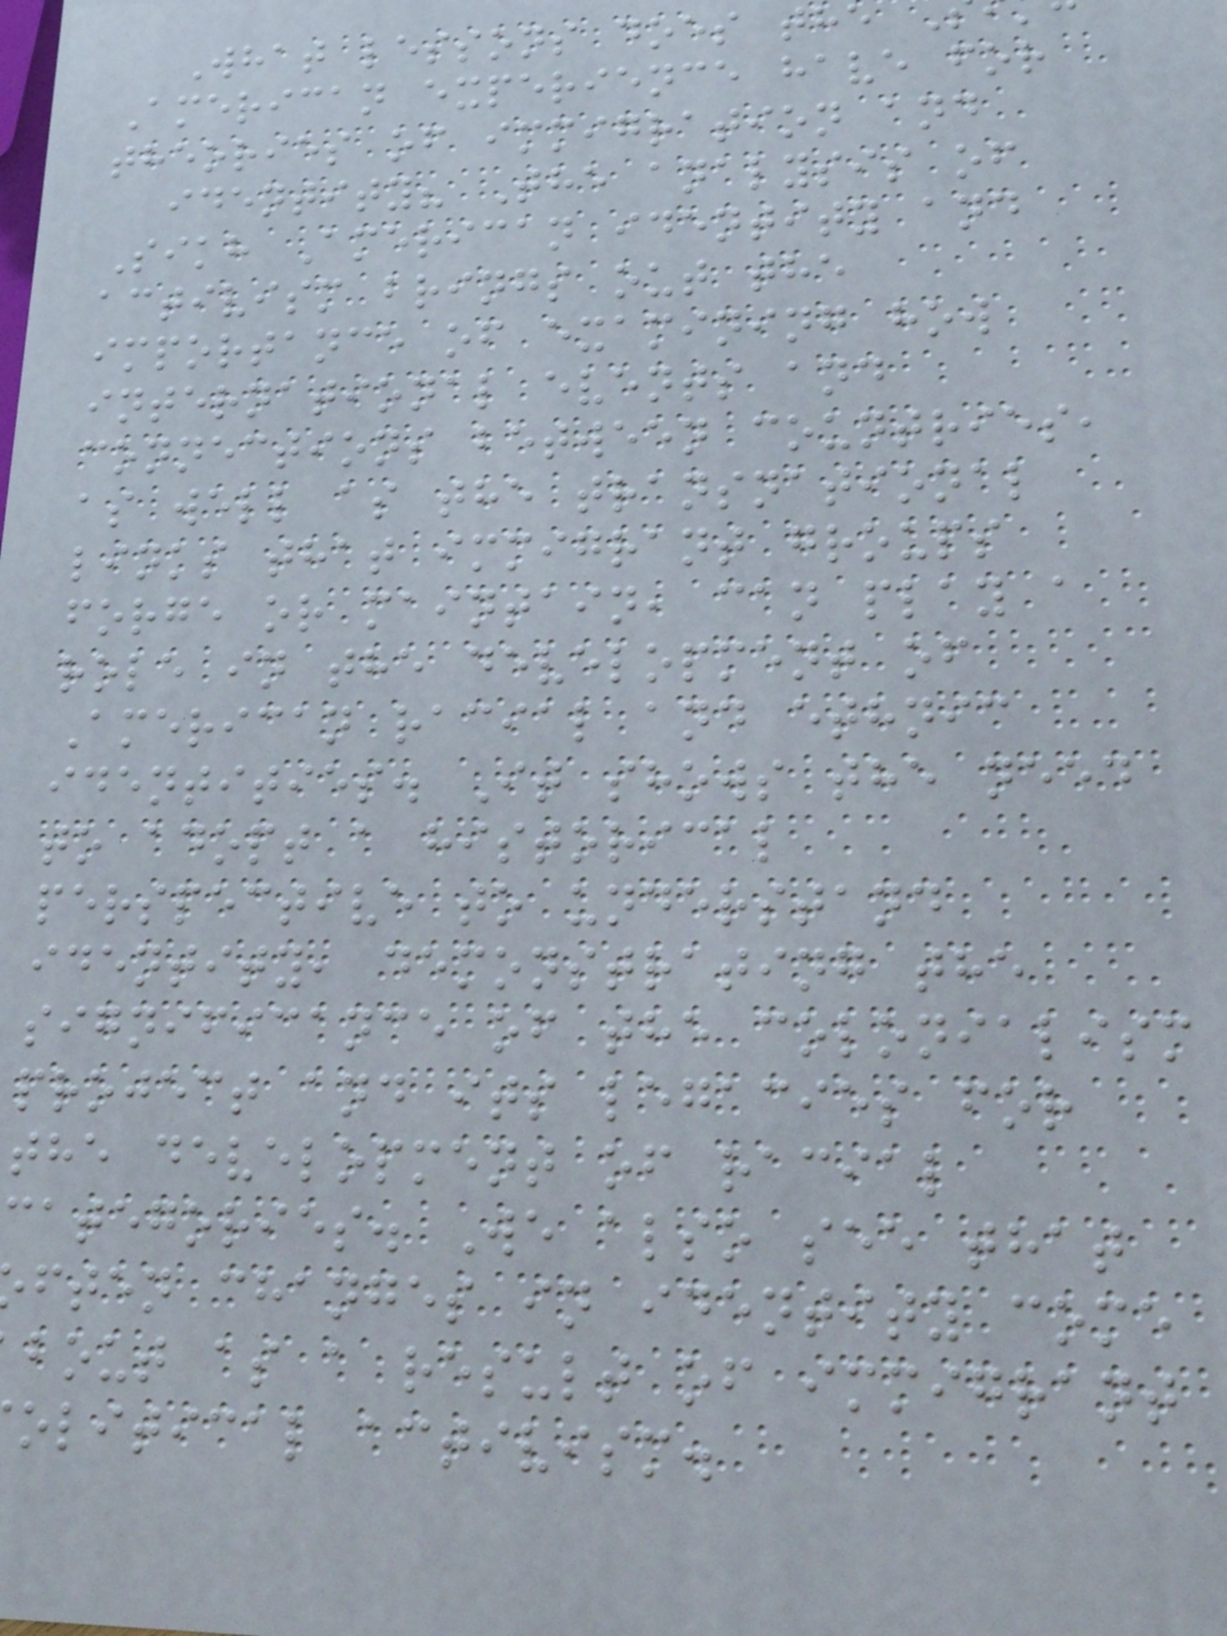What lessons does the
American experience have for
theories of immigration and
identity? The analysis of
Sikh American identity and
activism brings out the
importance of examining how
international events and
connections between countries,
as well as the transnational
links that immigrant groups
forge or maintain, can play a
role in the development of
American racial and ethnic
identities. It shows the need
to adopt a historical
perspective to understand
identity, demonstrating the
significance of the colonialism
project and its legacies for
the development of racial
categories. We also see that
ften changes in identity come
bout as a result of immigrant
olitical activism.
